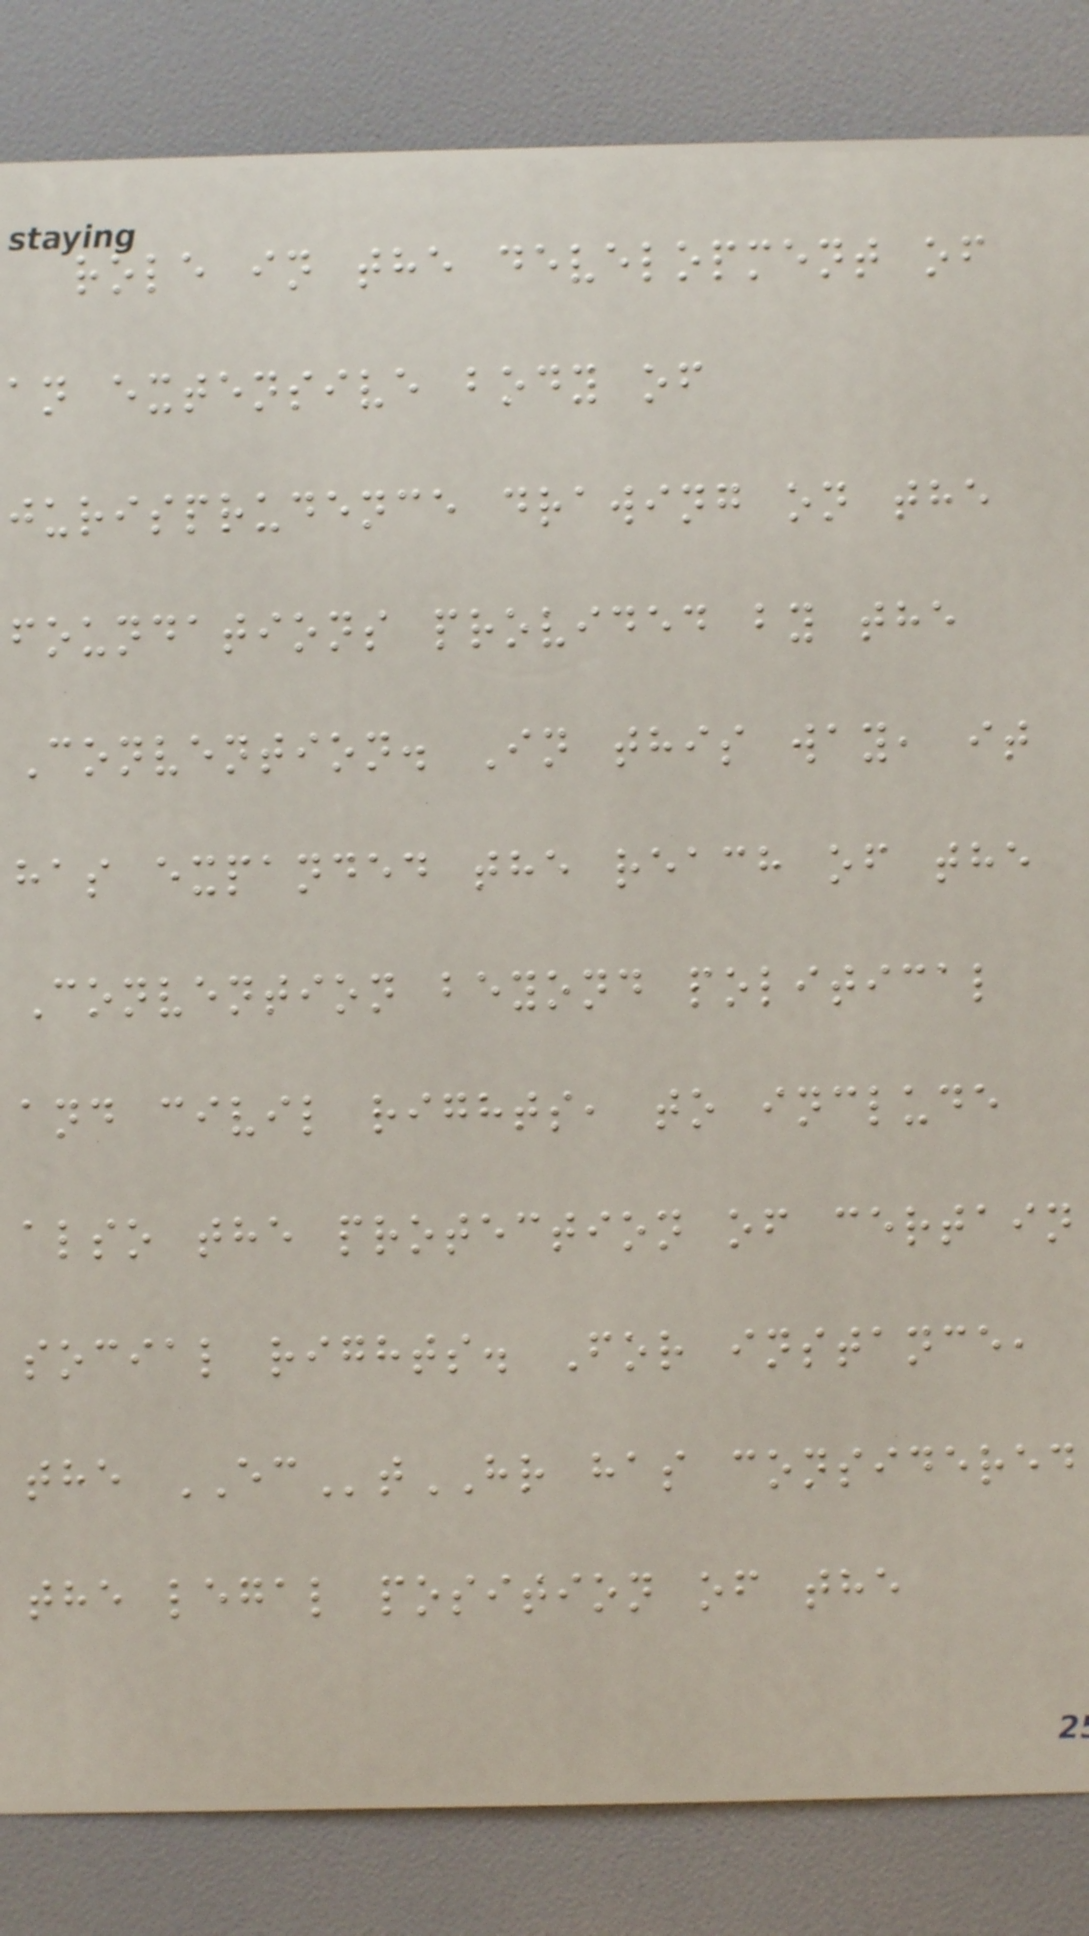role in the development of
an extensive body of
jurisprudence drawing on the
foundations provided by the
Convention. In this way, it
has expanded the reach of the
Convention beyond political
and civil rights, to include
also the protection of certain
social rights. For instance,
the ECtHR has considered
the legal position of the
